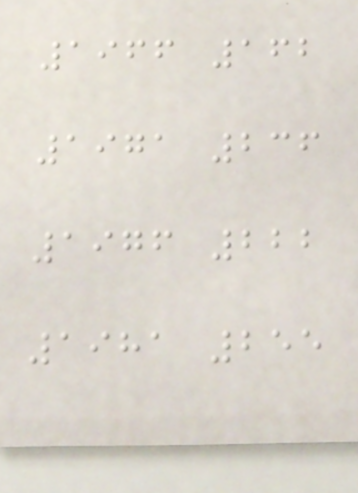1966 162
1971 236
1976 222
1981 255
